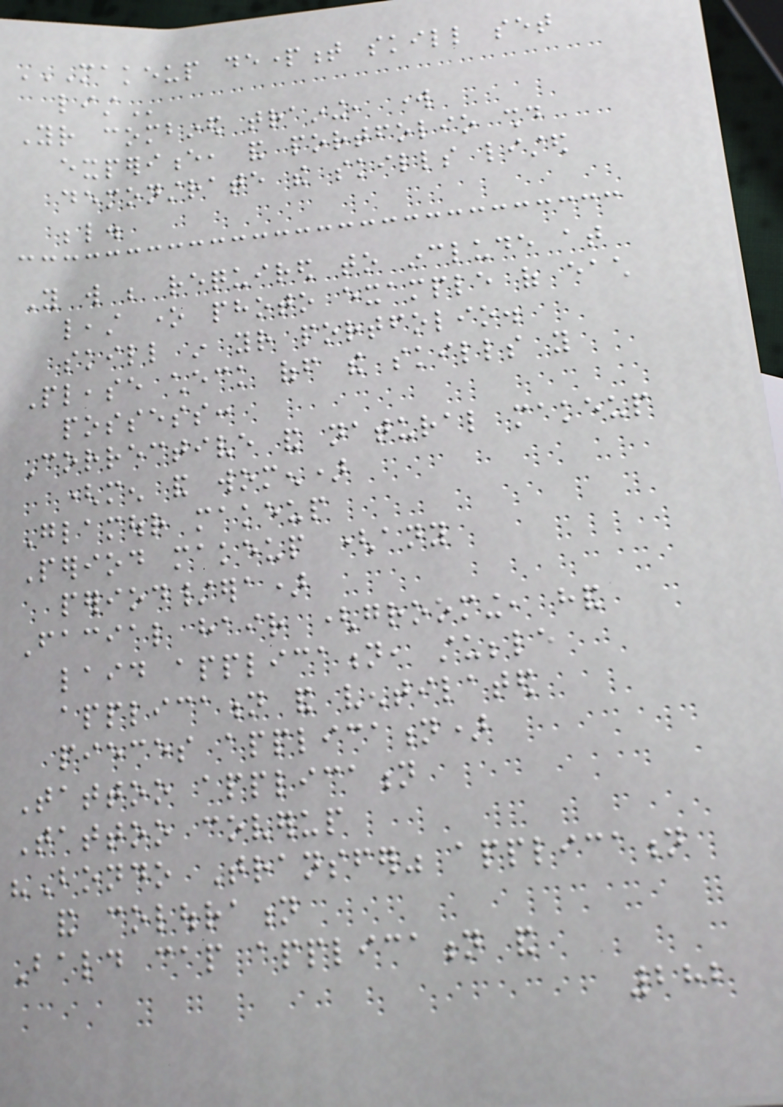MAKEUP DEPARTMENT SKILL SET
LIST
Your combined training, work
experience, and portfolio should
demonstrate the skills listed
below.
You will be required to include at
least one photo example of each
skill in your portfolio.
Please check off the skills you
possess:
Corrective and natural makeup
(men and women)
Glamour makeup
Period makeup (any
period/era)
Facial hair (grooming, hand
laid application, stubble
application and ventilated
pieces application)
Tattoo application
Tattoo coverup
"Bondo Transfer" application
and colouration
Bald cap application and
282
